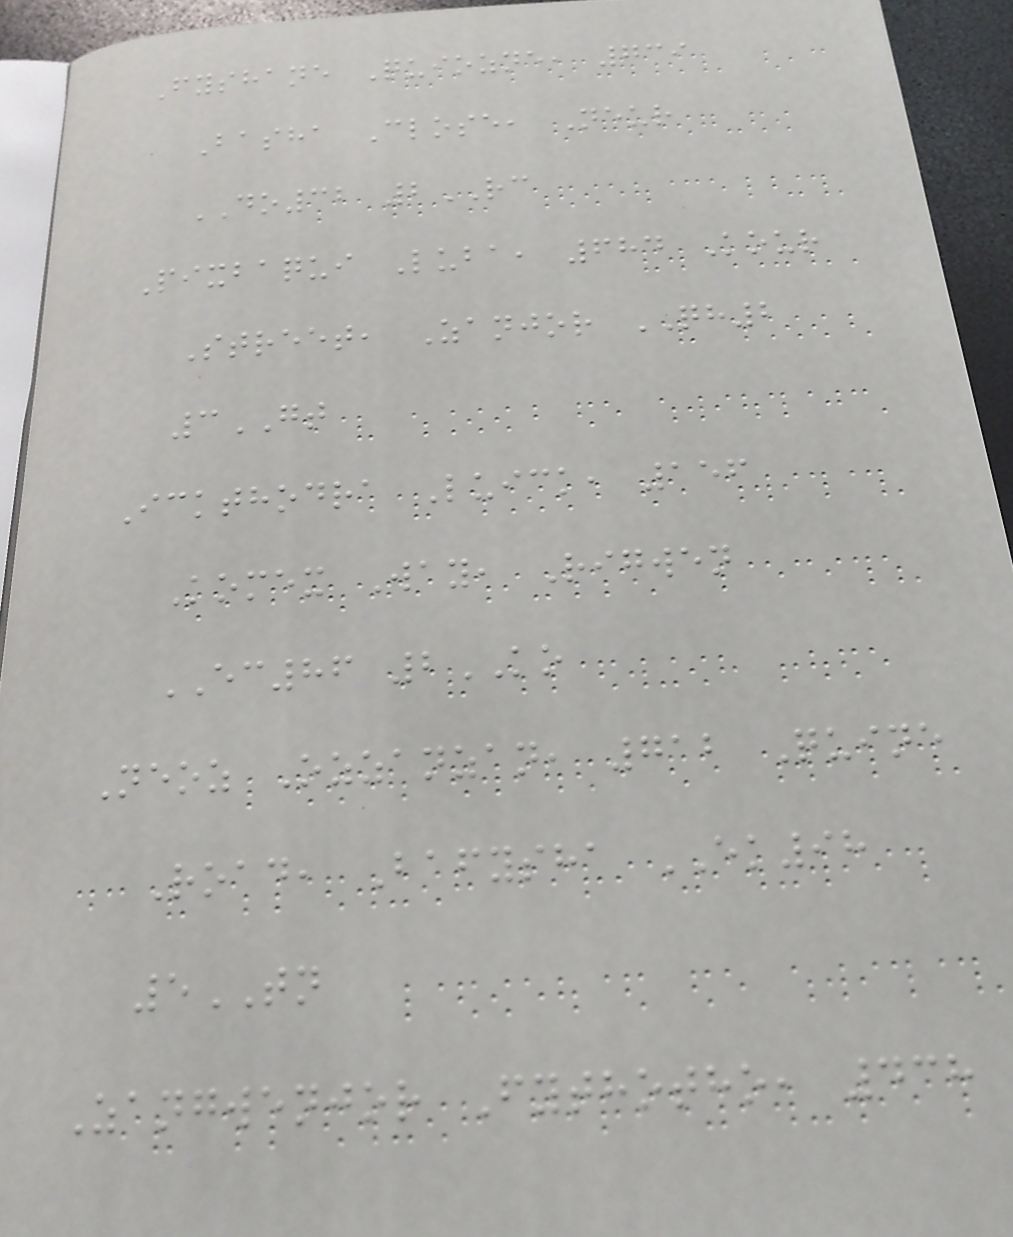Fyshane Quiozne, 739
Basha Close, Neur
DO32 2RC
Pixbaqui Luba, 684 Kour
Street, Zanjor QH2
3GT
Ickthodra Luick, 156
Komex Way, Rigwen
EC86 2KO
Neoz Ozzanzan, 712 Quine
Road, Bafysha EK98
5TN
Zangwenjor Fythotho, 438
